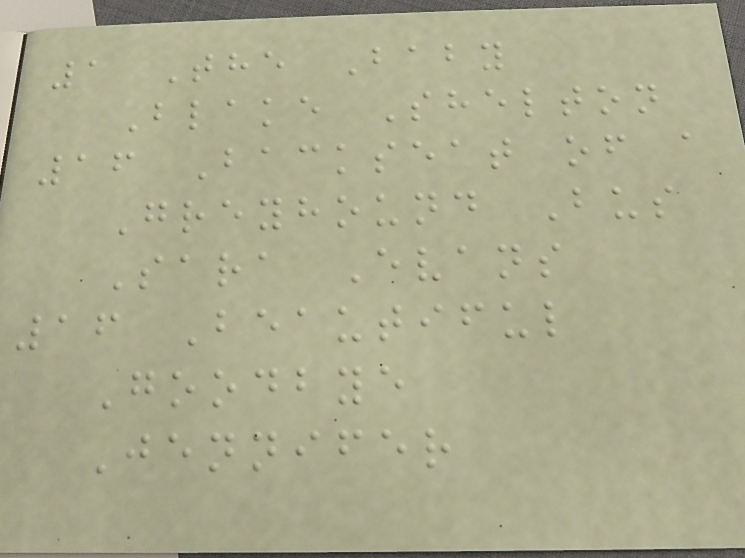1 The Baby
Blake Shelton
16 Backseat of a
Greyhound Bus
Sara Evans
16 Beautiful
Goodbye
Jennifer
